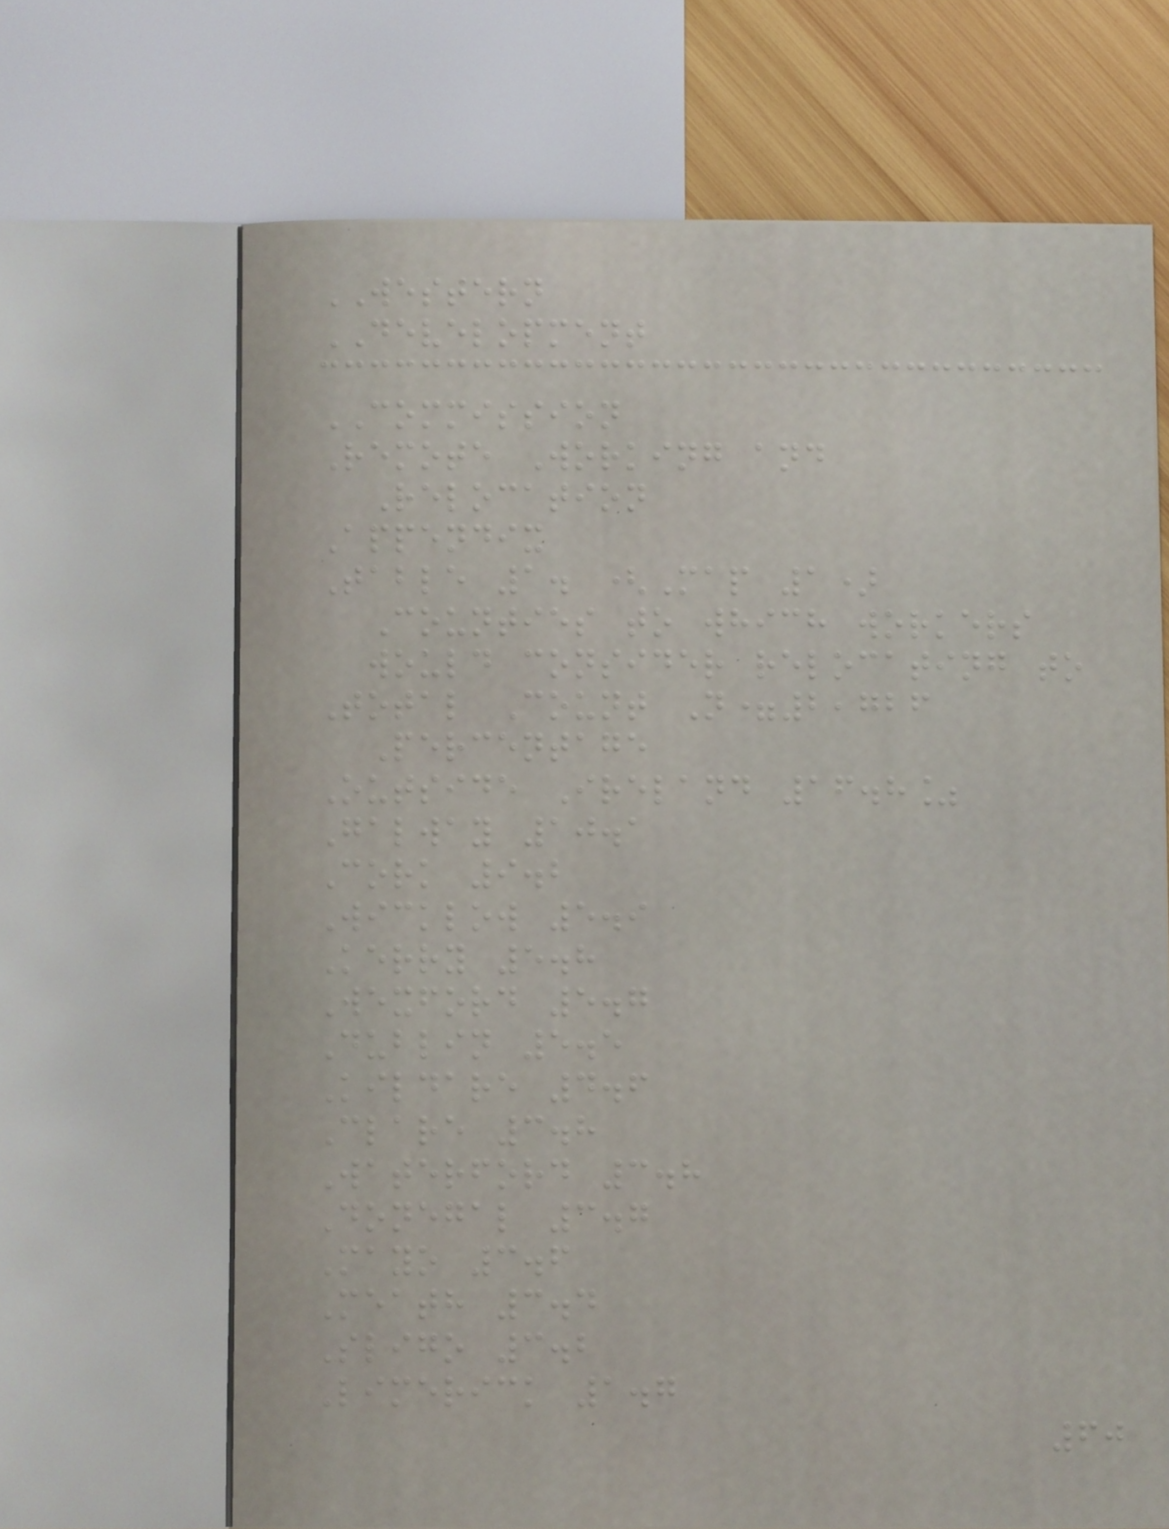WESTERN
DEVELOPMENT
COMMISSION
Remote Working and
Relocation
Appendix
Table 1. (Map 1)
Counties to which workers
would consider relocating to
Total Count N=2,726
Percentage
Outside Ireland 16.8%
Galway 10.1
Cork 9.2
Wicklow 5.9
Kerry 5.8
Wexford 5.7
Dublin 5.5
Kildare 4.6
Clare 3.8
Waterford 3.8
Donegal 3.7
Mayo 3.6
Meath 3.4
Sligo 3.2
Limerick 1.7
60
